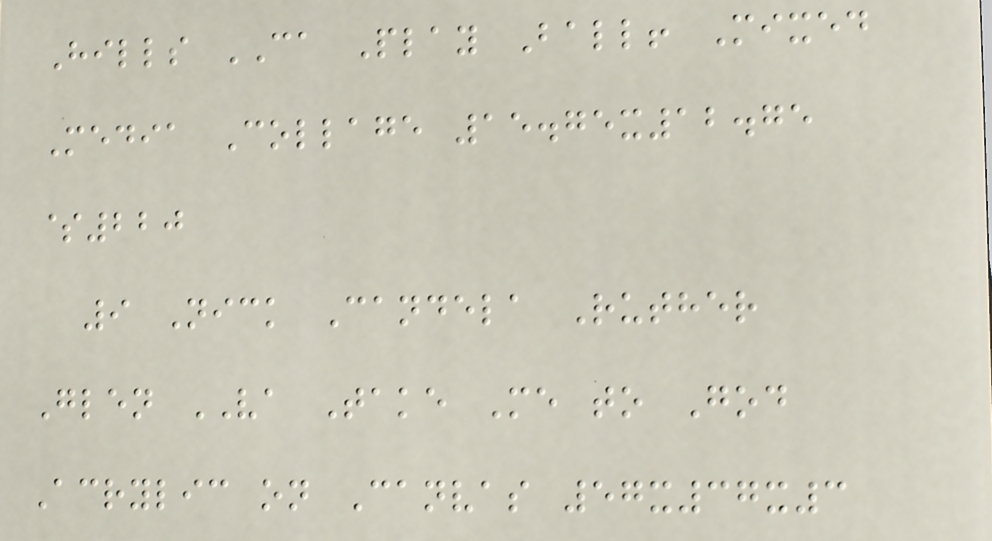Hills CA Play Ball! Mixed
Media Collage 15.75x12.75
$220
9 Nick Candela Ruther
Glen VA Take Me to God
Acrylic on Canvas 57x37x3
